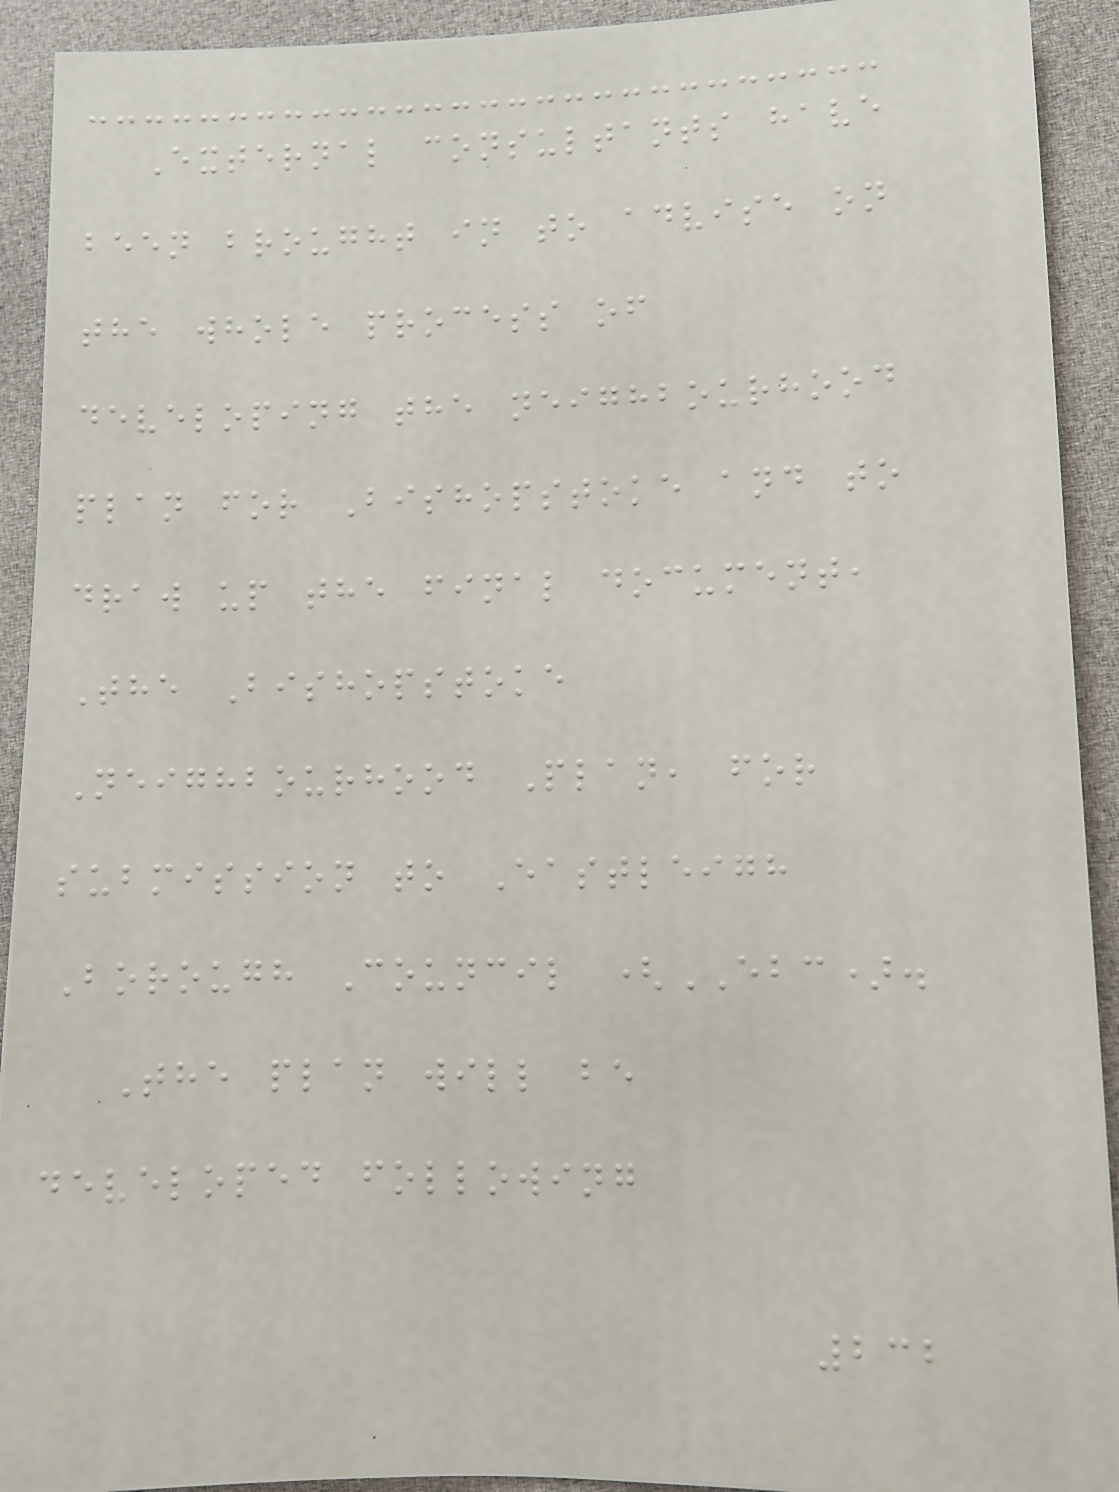External consultants have
been brought in to advise on
the whole process of
developing the neighbourhood
plan for Bishopstoke and to
draw up the final document,
The Bishopstoke
Neighbourhood Plan, for
submission to Eastleigh
Borough Council (EBC).
The plan will be
developed following
232
